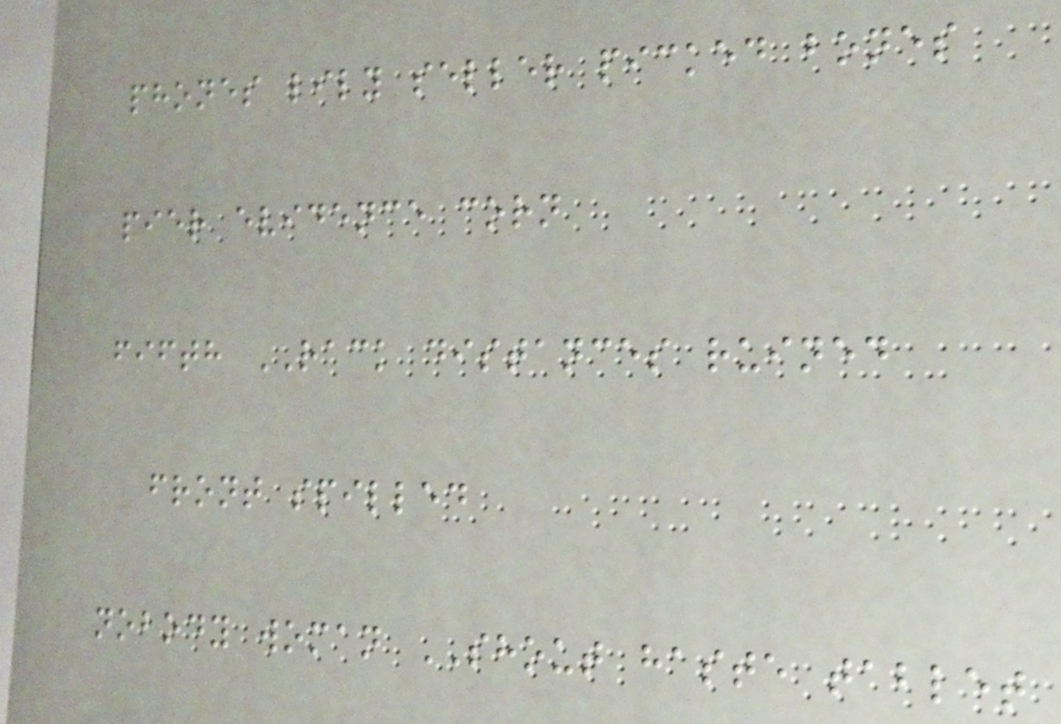phones lily seller picked bones
pier evidence corn
fifth RACK distances ruined
front spilled
nobody woman SHOUT haste tablet
